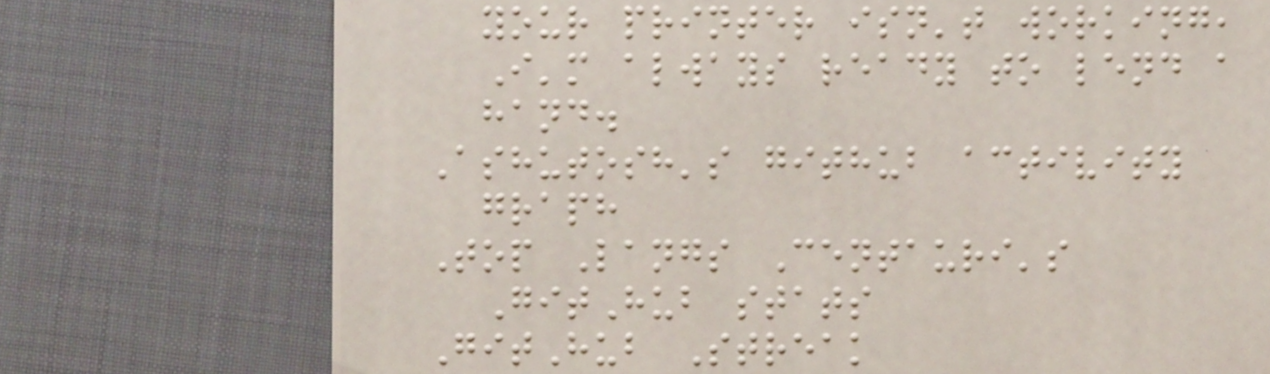your printer isn't working,
I'm always ready to lend a
hand.
Ashutosh's github activity
graph
Top Langs Centauri's
GitHub stats
GitHub Streak
